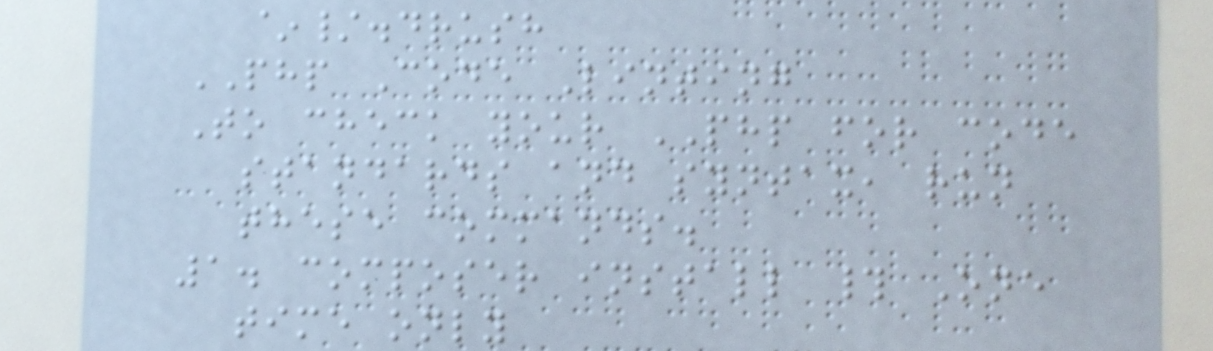~/.drush
PHP Code Linting
To check your PHP for code
standards and syntax, run
these commands.
1. composer install # One
time only
